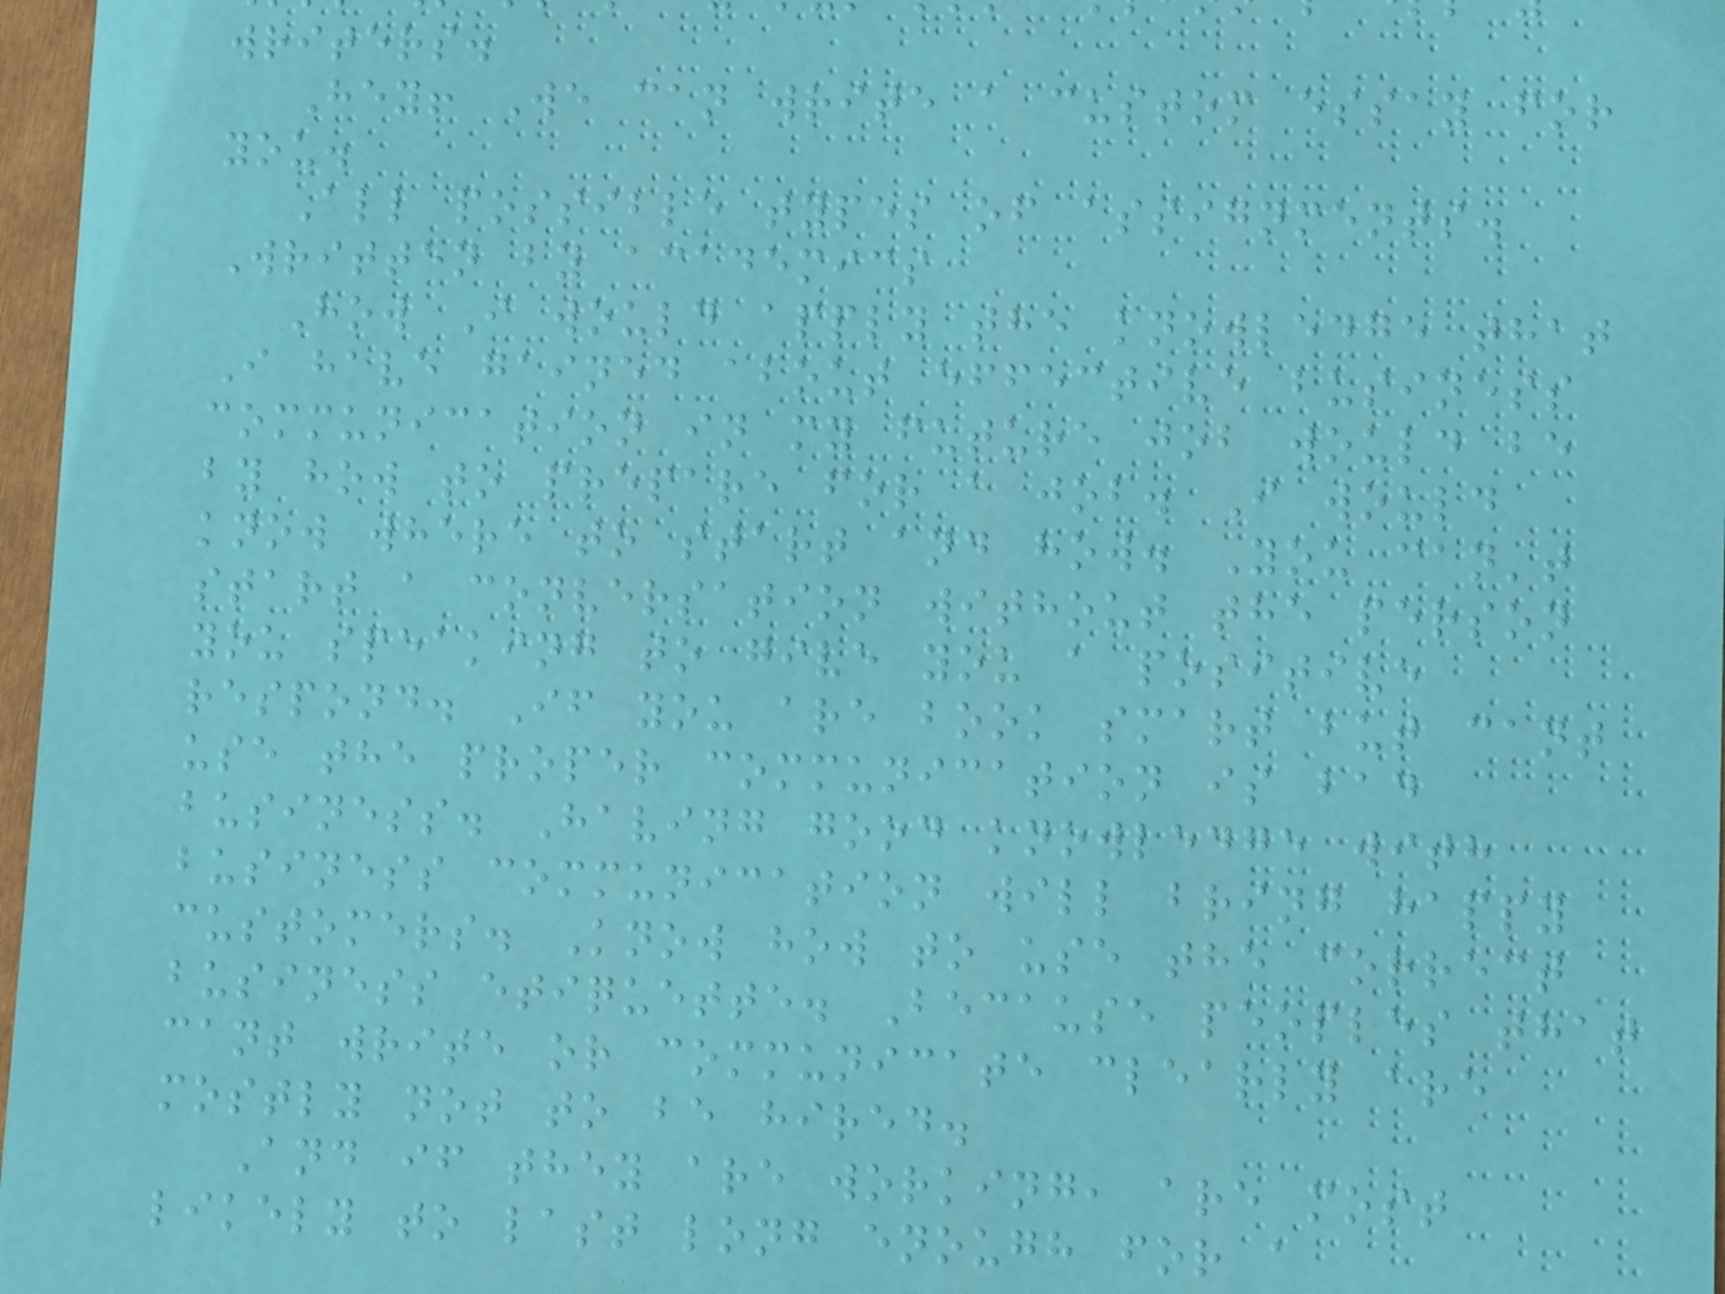writers.
Hey! We can write a custom essay for
you.
All possible types of assignments.
Written by academics
How I would apply the knowledge that
I have gained about effective business
communication in my future job would be
by how to prepare for a job. I would
know where to start and how. You can't
start a conversation without the person
you speaking to give you a positive
respond. If you are book smart but cant
use the proper communication is bad
business. Having good knowledge with
business communication will bring happy
customers. Know how to use the correct
business etiquette. Because peoples that
cant write or communicate clearly are
mostly not to be hired.
And if they are working, are most
likely to last long enough for a
